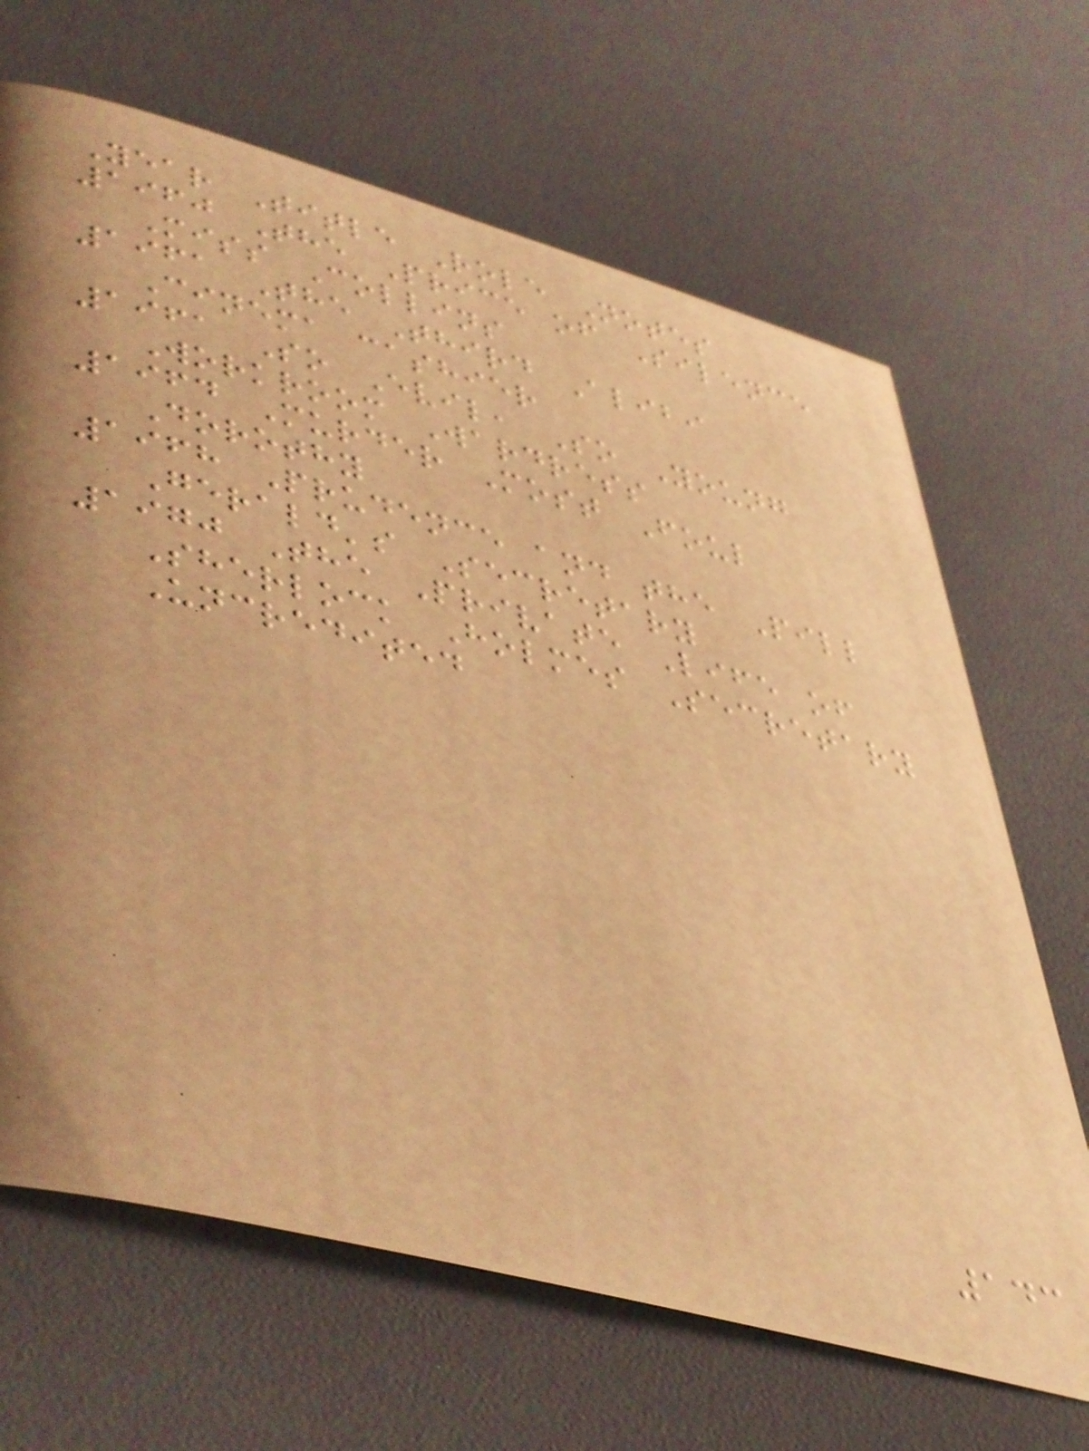Year Title Role Notes
1960 The Price of Silence
Miss Collins
1961 The Third Alibi
Cinema cashier
1961 So Evil, So Young
Workroom Wardress
1964 Murder Most Foul
Dorothy
1968 Prudence and the Pill
Gerald's Secretary
1970 The Private Life of
Sherlock Holmes Secretary
Uncredited
143
